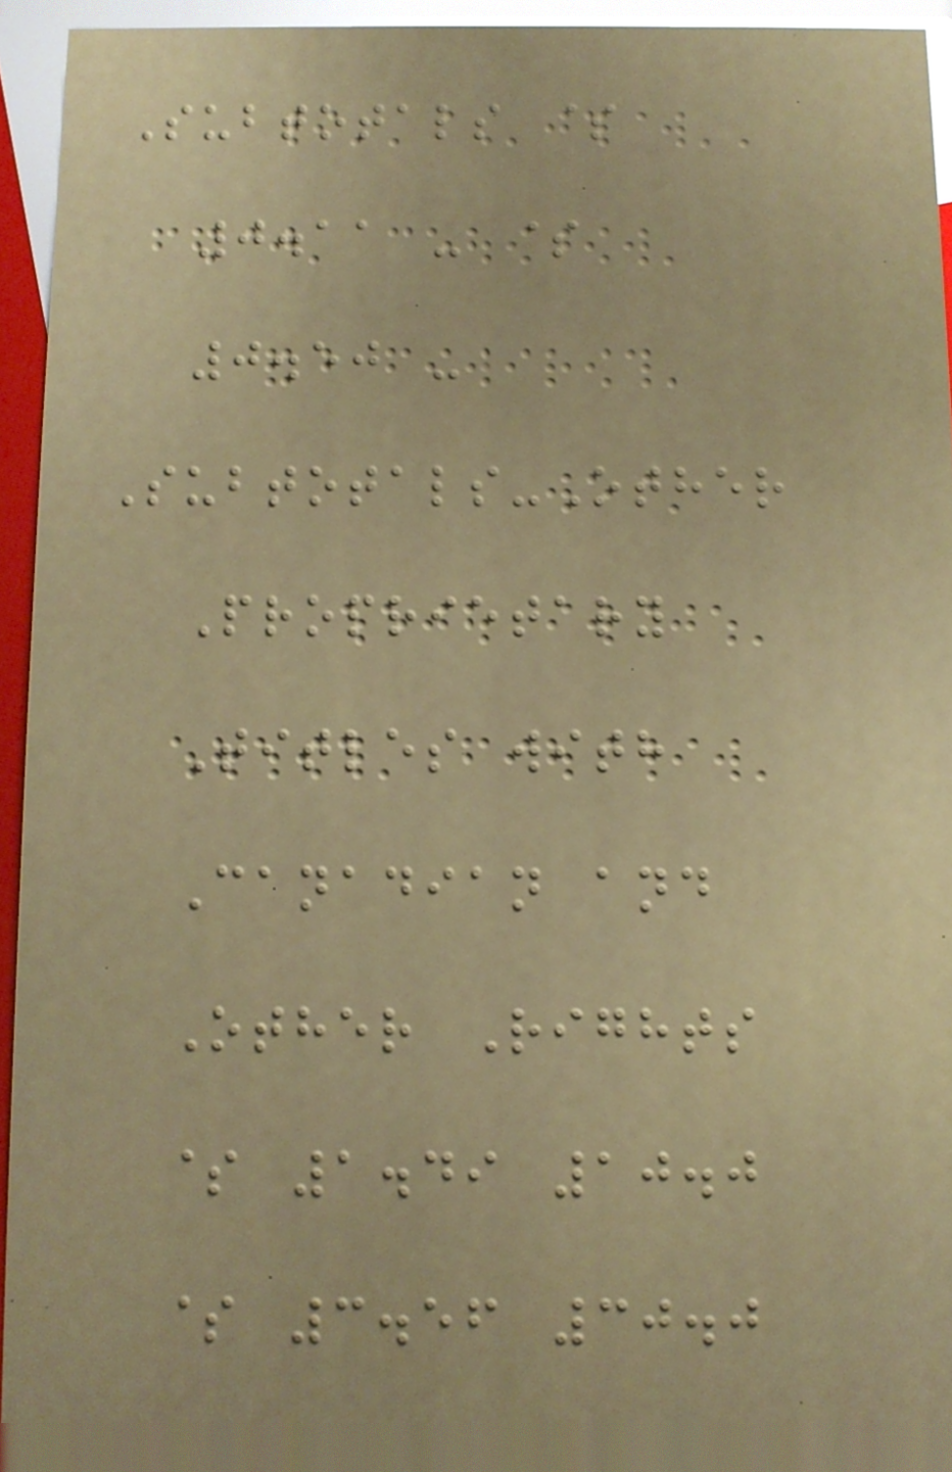Subtotals $
0.11 - $
0.50 -
Subtotals-Other
Proprietary
Titles with
Canadian and
Other Rights
$ 1.49 10.0
$ 3.56 30.0
